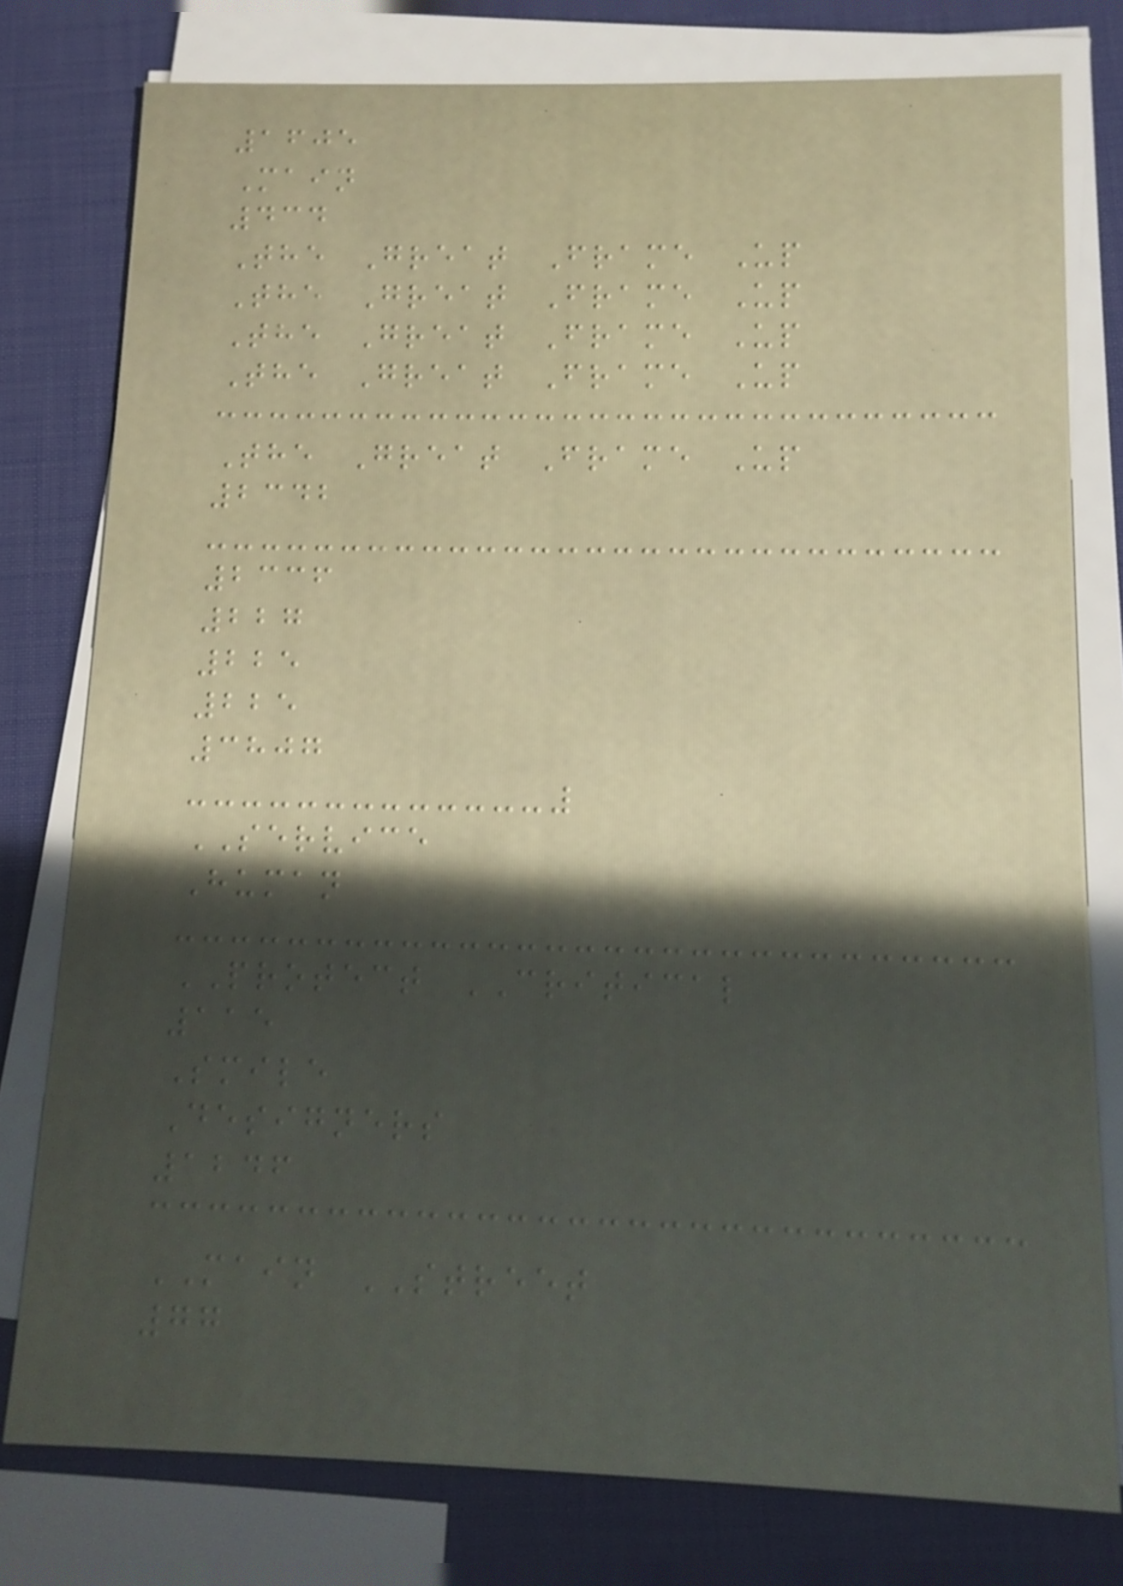1605
Main
434
The Great Frame Up
The Great Frame Up
The Great Frame Up
The Great Frame Up
The Great Frame Up
2342
2336
227
225
225
3807
SERVICE
Human
PROTECT CRITICAL
115
Smile
Designers
1246
MAIN STREET
77
